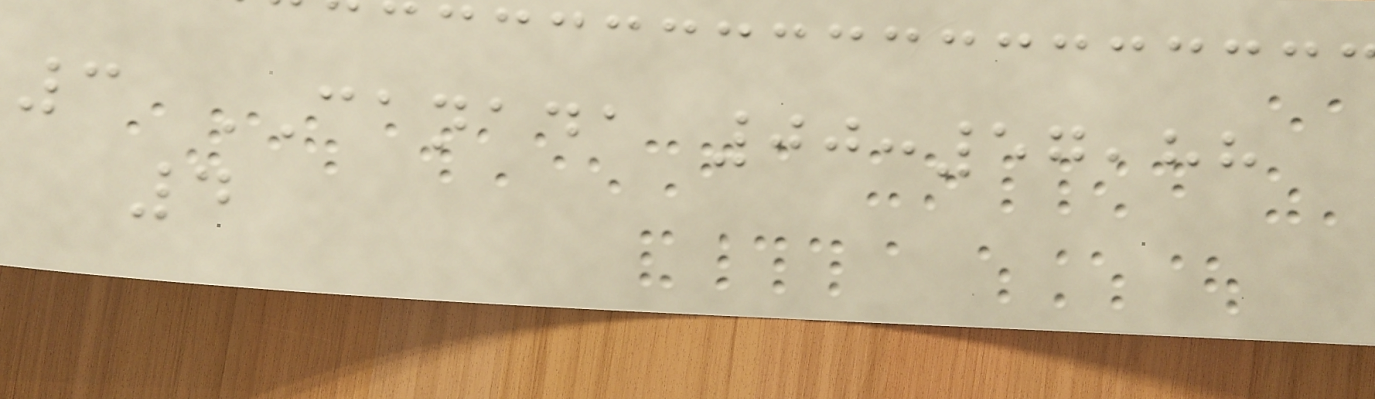3 CANADA 00:57,88
4
